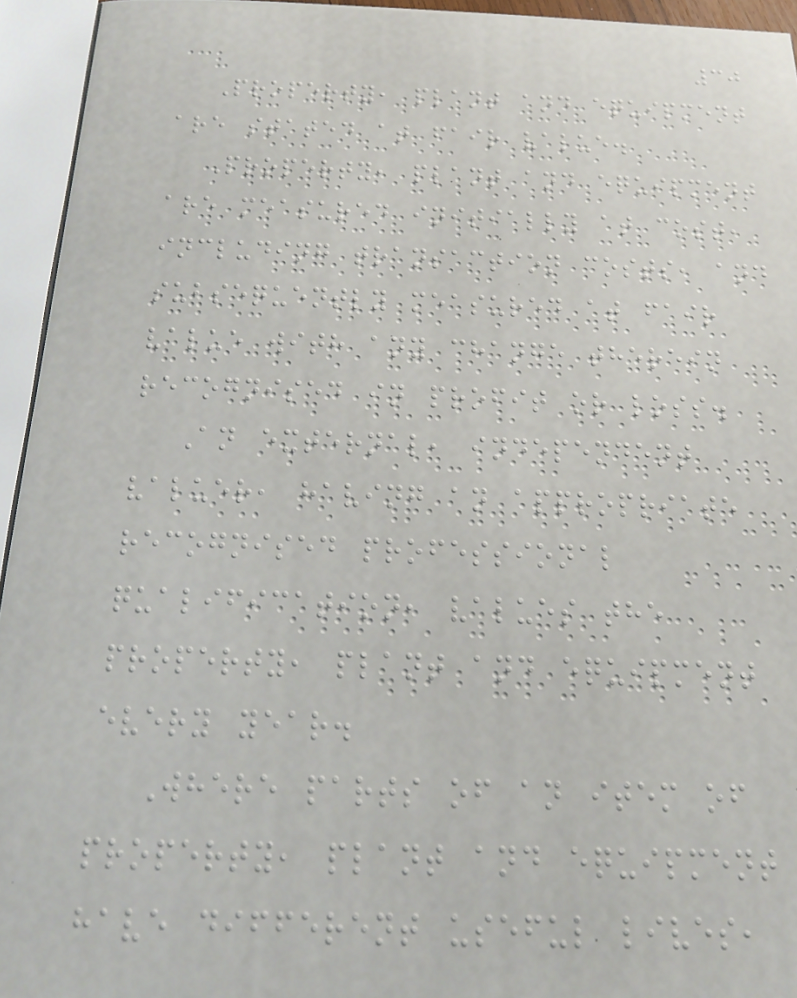30
Property, plant and equipment
are stated at fair value.
Property, plant and equipment
are measured initially at cost,
including transaction costs, and
subsequently measured at fair
value with any change therein
recognised in profit or loss.
An external, independent
valuer, having an appropriate
recognised professional
qualification, values the
property, plant and equipment
every year.
Where parts of an item of
property, plant and equipment
have different useful lives,
